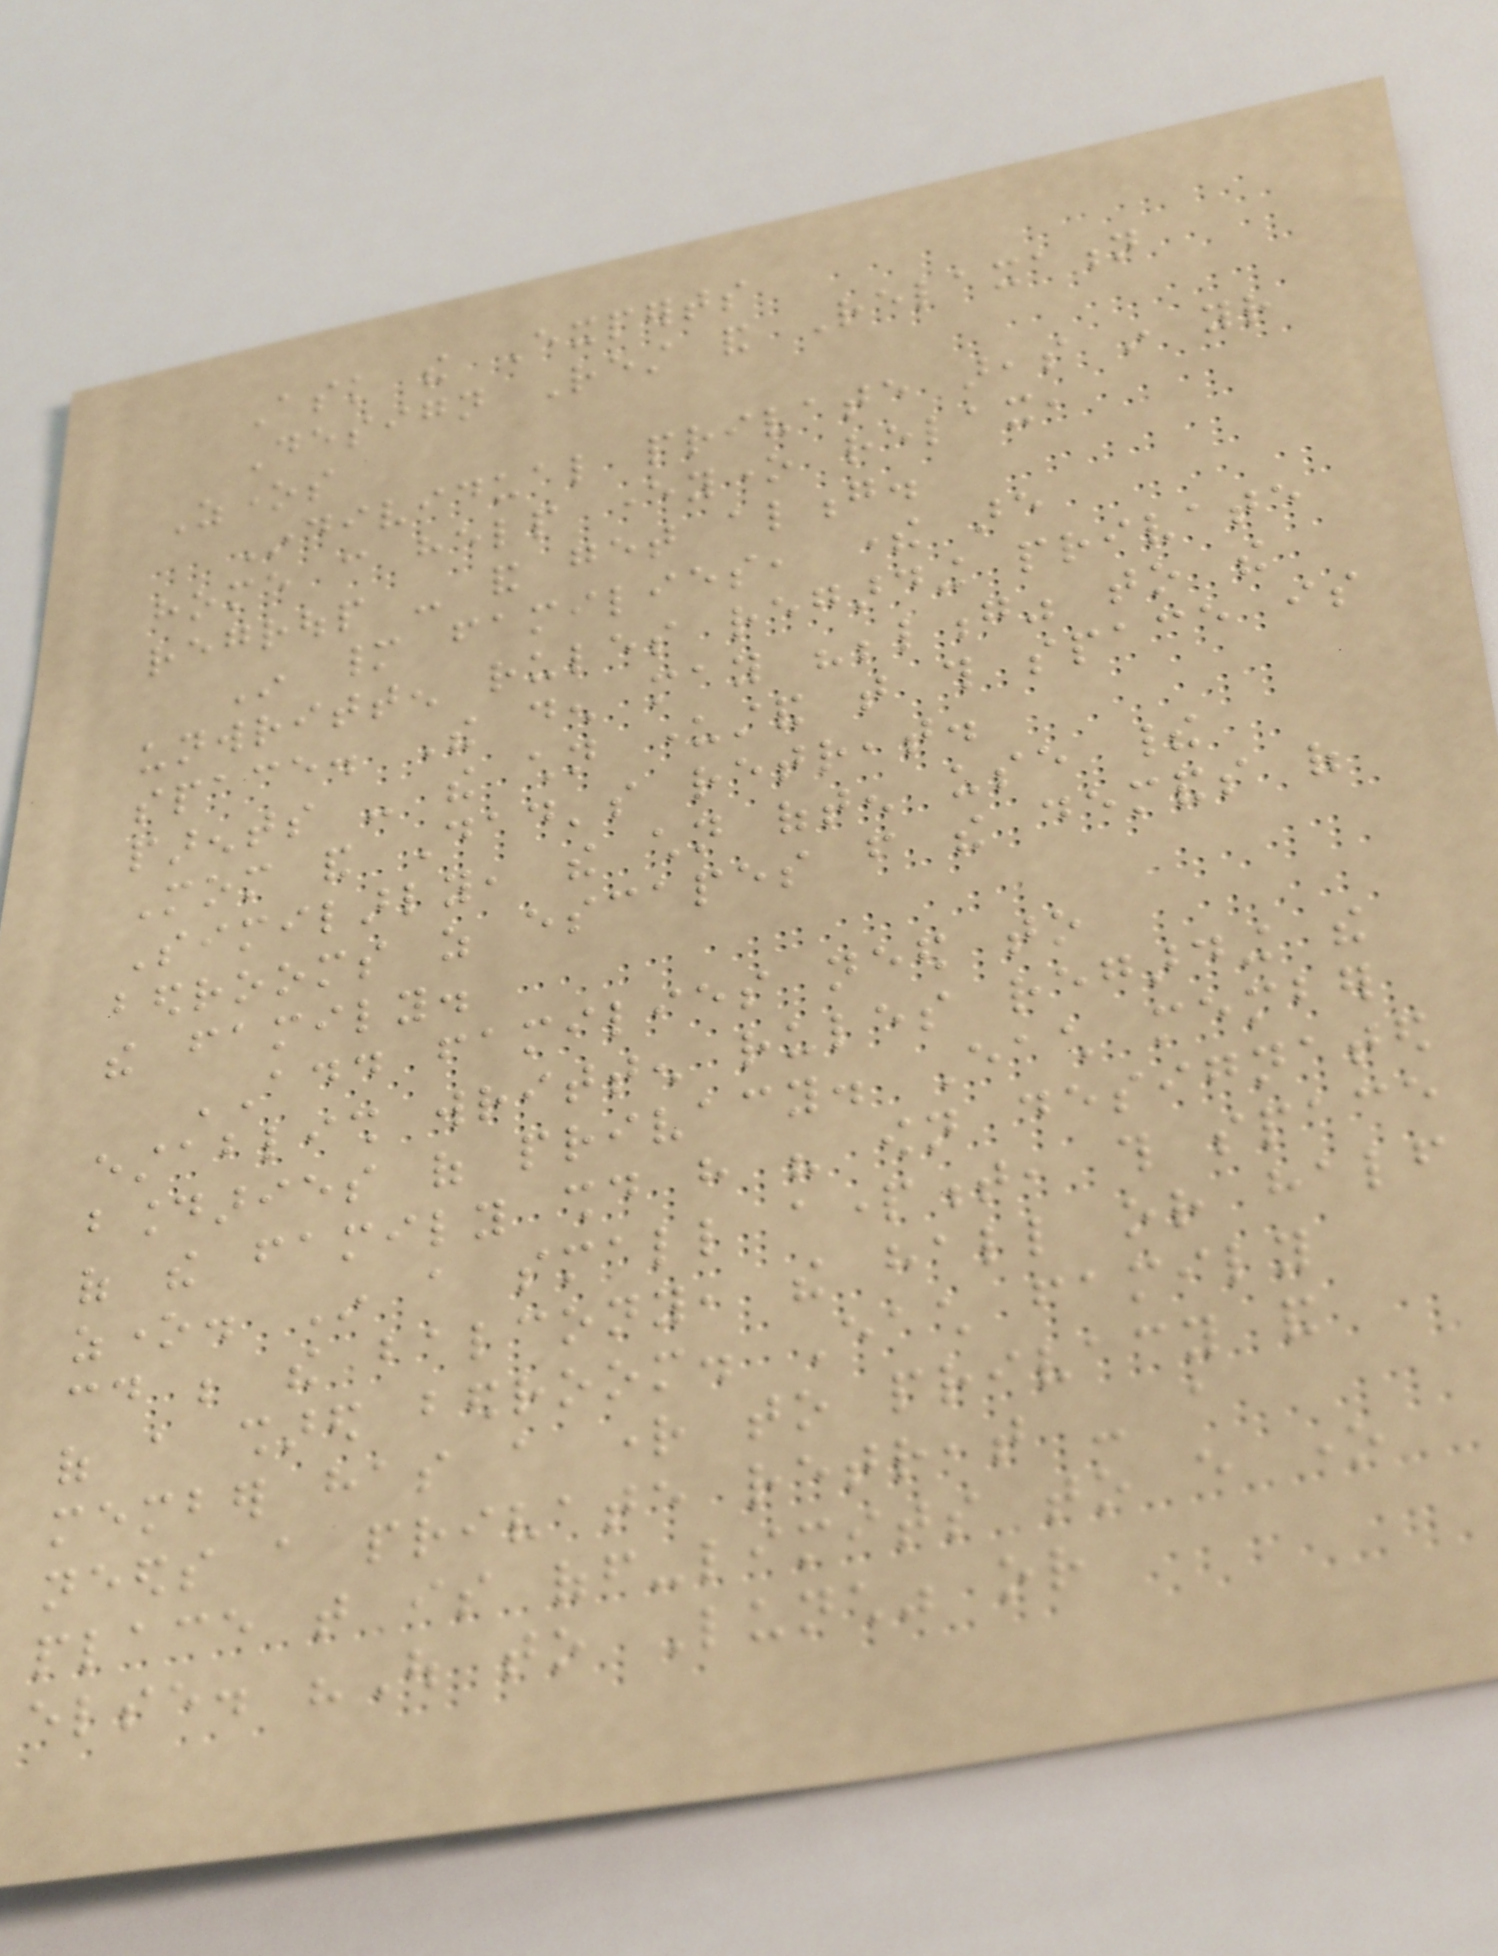Ask the Experts
Design Rest and Relaxation
Zones
Individual private areas in your
home can help everyone relax,
regroup - and get along.
In many families, there are
unwritten rules regarding private
space. The den may "belong" to the
parents - the children understand that this space is
Mom and Dad's retreat.
Similarly, the children often use their
bedrooms as escapes from the demands of
the family.
ADD families need to
establish written rules regarding the
boundaries of privacy. Each member
of the family should have his own designated
zone. In a small apartment, this space
could be the balcony, the hall or half
of a shared bedroom. Each family
member has a right to privacy and
needs a private retreat - a
place that is off-limits to every one
else. "Out to Lunch" or
